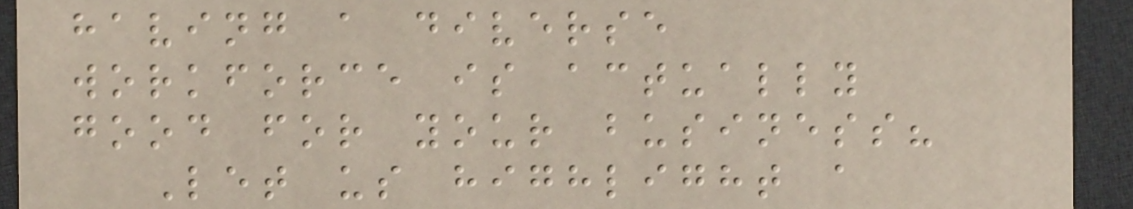having a diverse
workforce is actually
good for your business?
Let us highlight a
